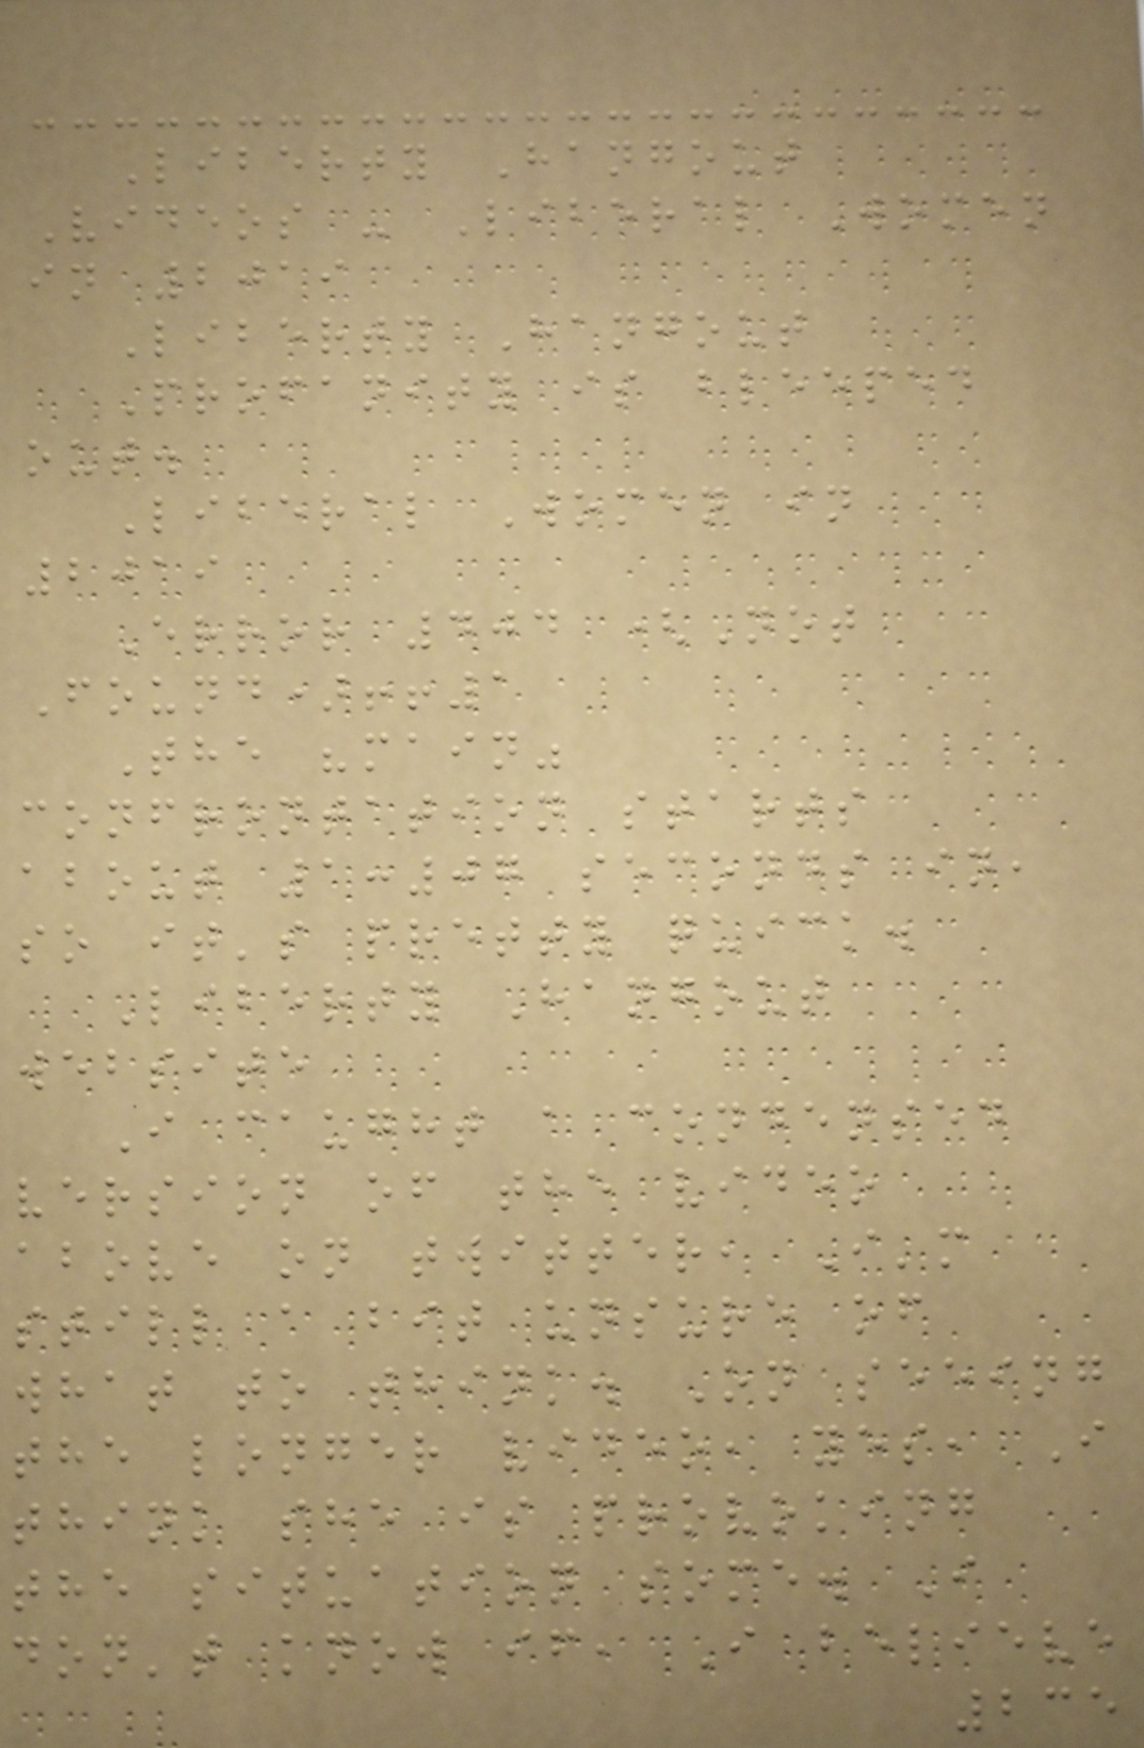Liberty Hangout
Videos - Liberal Women
in 2019
Liberty Hangout
Profanity is bleeped
out.
Liberal Women in
2019
Error 404 (Not
Found)!!1
The "main"
confrontation starts
about 1:07 seconds in,
so it's pretty quick.
Liberty Hangout
website
I caught a condensed
version of the video
above on twitter, I'm
still a bit unsure of
what to think. On seeing
the longer video, yes, I
think she is provoking
the situation some. I
don't know if, I believe
235
